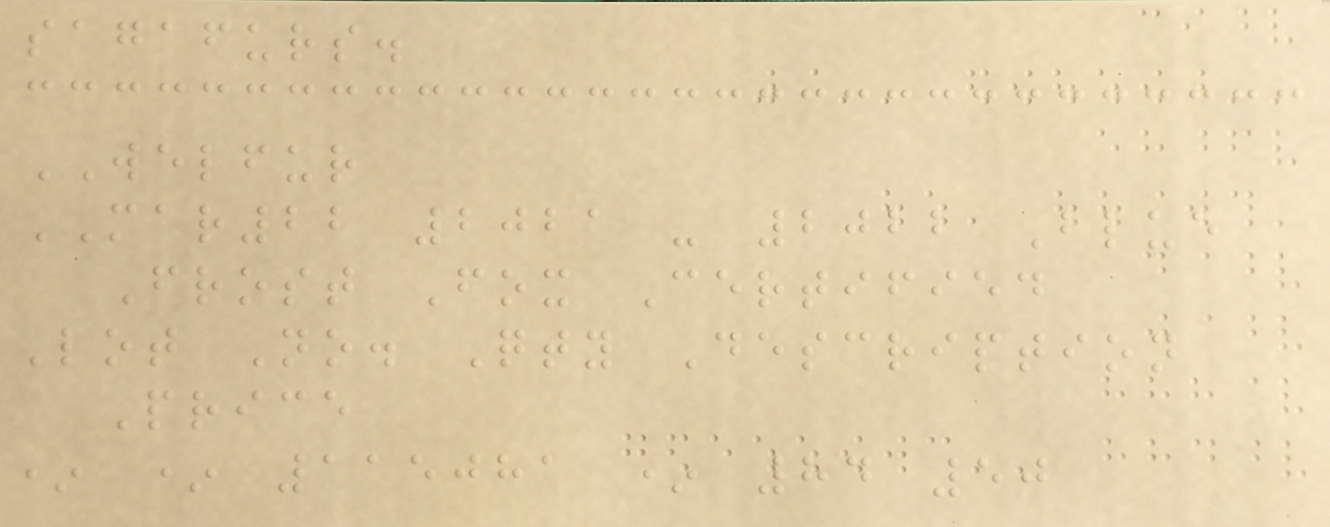sagafurs.
WELFUR
MAR22 2021 - 2022 Blue
Frost Fox Certified
Lot No. Qty Description
Price
* * 115081 * 84 50
